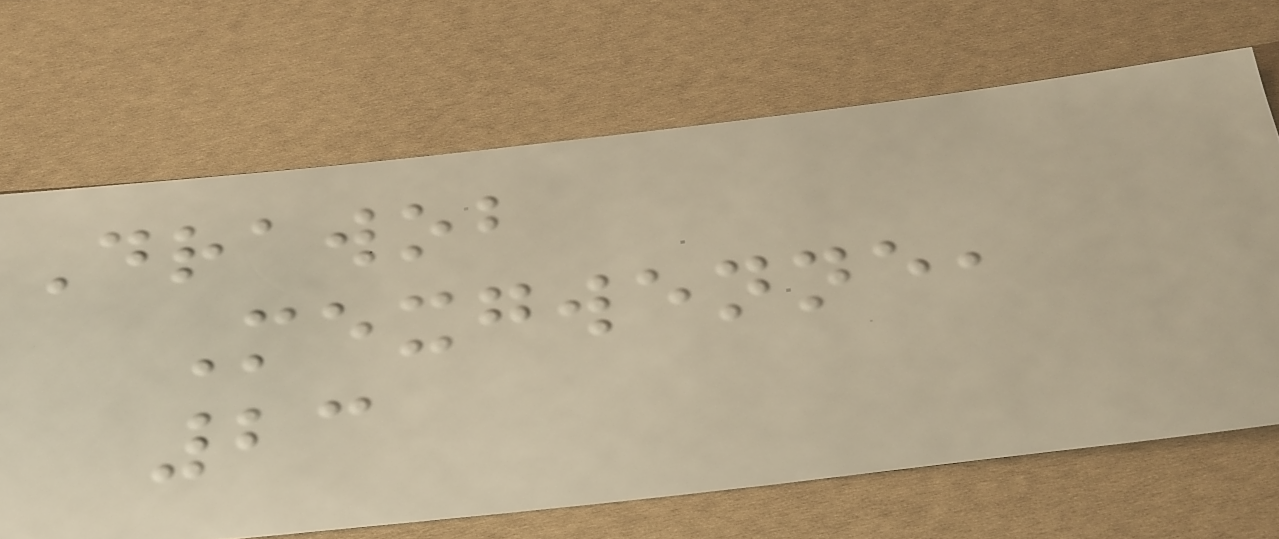Drawob
Mexgwenne,
23
